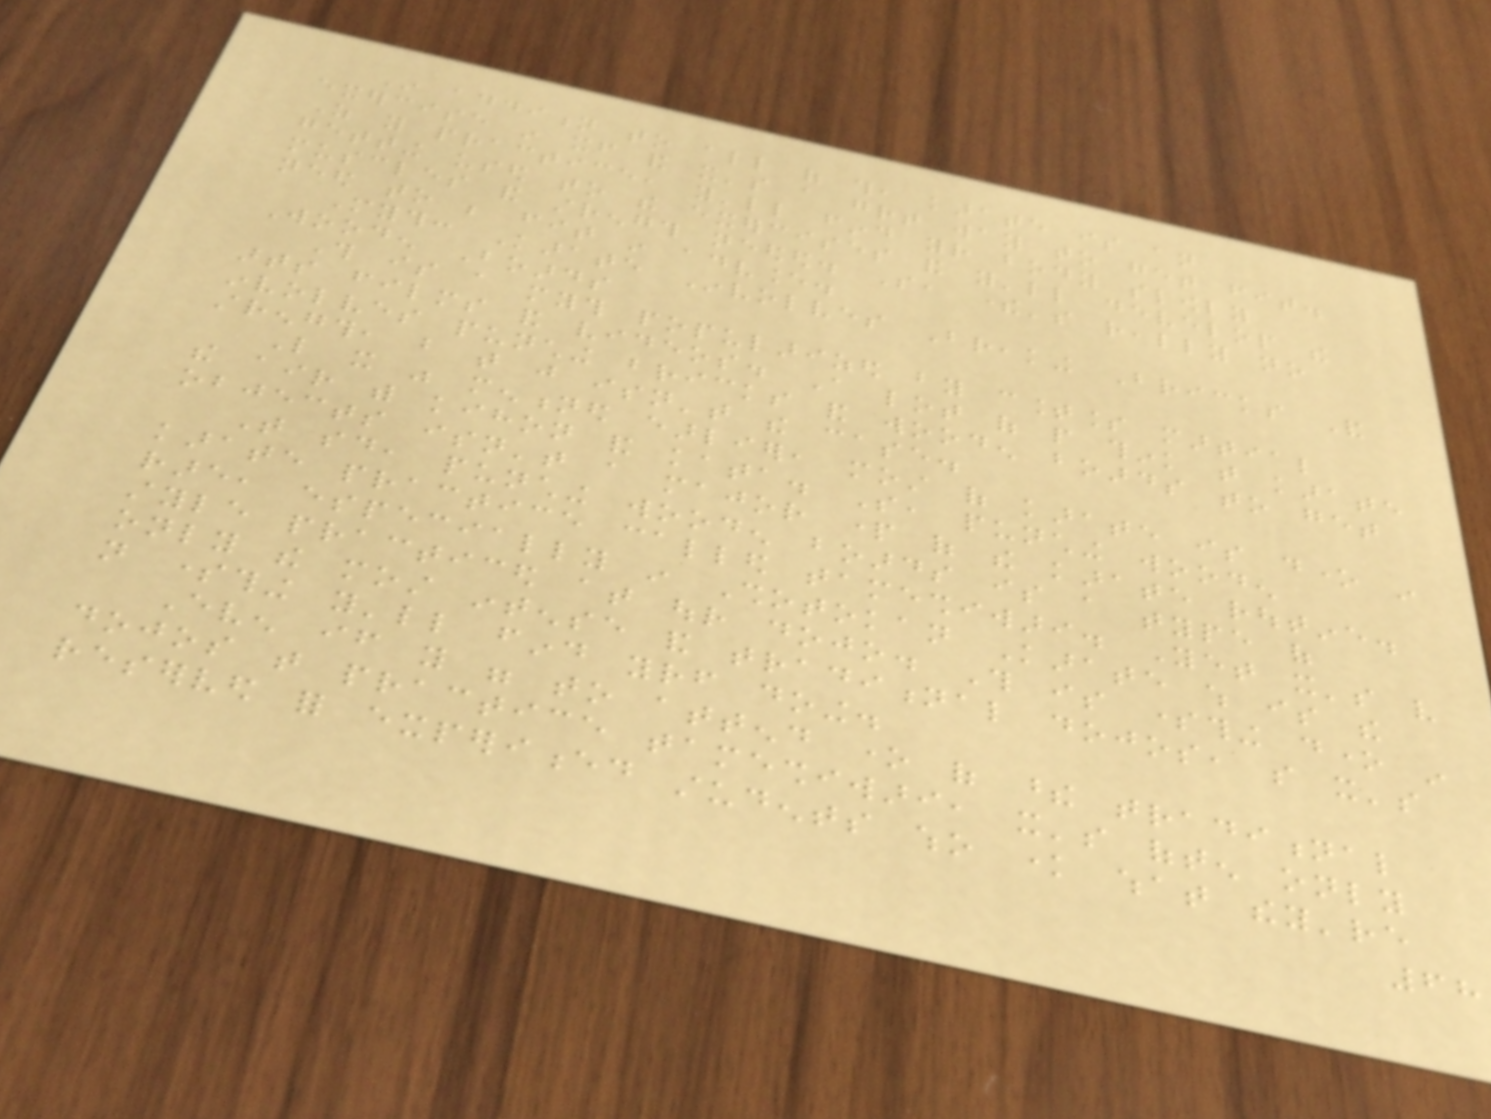In addition to all of this, karate is an
exercise in itself and it's a great way to get fit.
As you practice, you'll find your body slowly
getting used to the exercises and you'll develop the
muscles and strength needed. So, there's really no
need to be fit in advance.
Myth: Karate Involves Breaking Bricks And
Wooden Boards
This is a myth popularized by countless martial
arts films and videos. A lot of people think that karate
involves punching bricks and wooden boards to get
strength, but that just isn't the case.
Like it was mentioned earlier, most of karate is done in
the air with kihon and kata. So, punching wooden
objects isn't a major part of the karate routine.
That said, punching wooden boards is a type of
karate practice called tameshiwari. Yet it's very
rare, especially in Shotokan Karate which is the
style practiced at our dojo. This is something done in
only the most intense and traditional dojos, so it's
not something you'll find yourself doing.
Even if you were to attend one of these traditional
dojos that practice tameshiwari, it's often only
reserved for experienced students who know what they're
68
